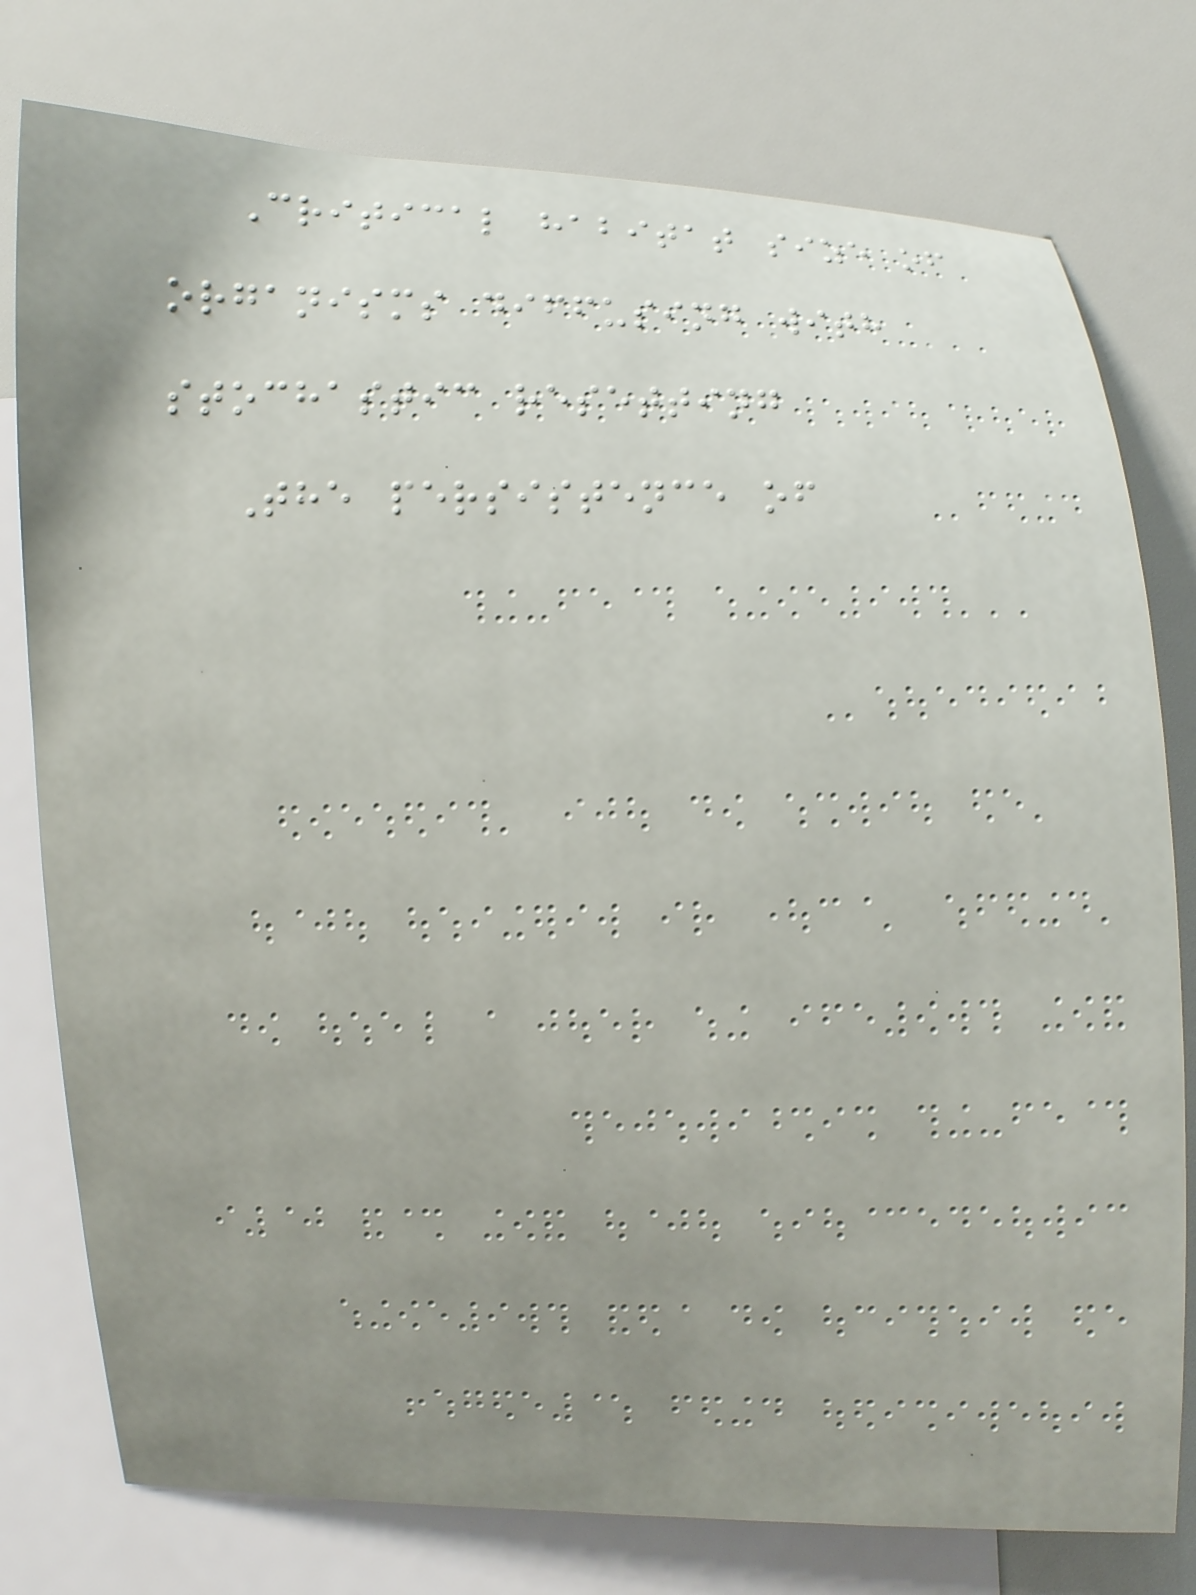Critical habitat size of
organisms diffusing with
stochastic resetting
The persistence of
